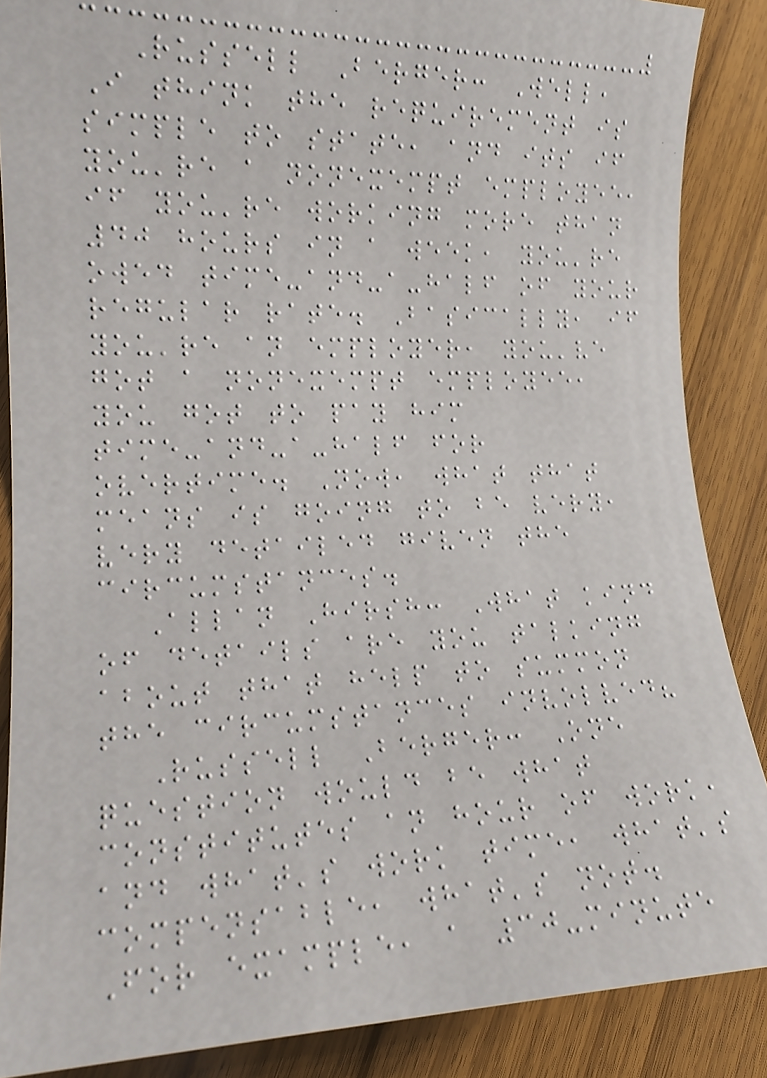Russell Berger: Well,
I think the requirement is
simple to state, and its if
you're a nonexempt employee,
if you're working more than
40 hours in a week, you're
owed time-and-a-half of your
regular rate. Basically, if
you're an employer, you've
got a nonexempt employee,
you got to pay him
time-and-a-half for
overtime. Now, what that
means is going to be very,
very detailed given the
circumstances.
Allan Hirsh: What kind
of details are you talking
about that help to summon
the circumstances involved?
Russell Berger: One
question would be what
constitutes an hour of work,
and what's work time, what's
compensable, what's not.
For example, a 30-minute
